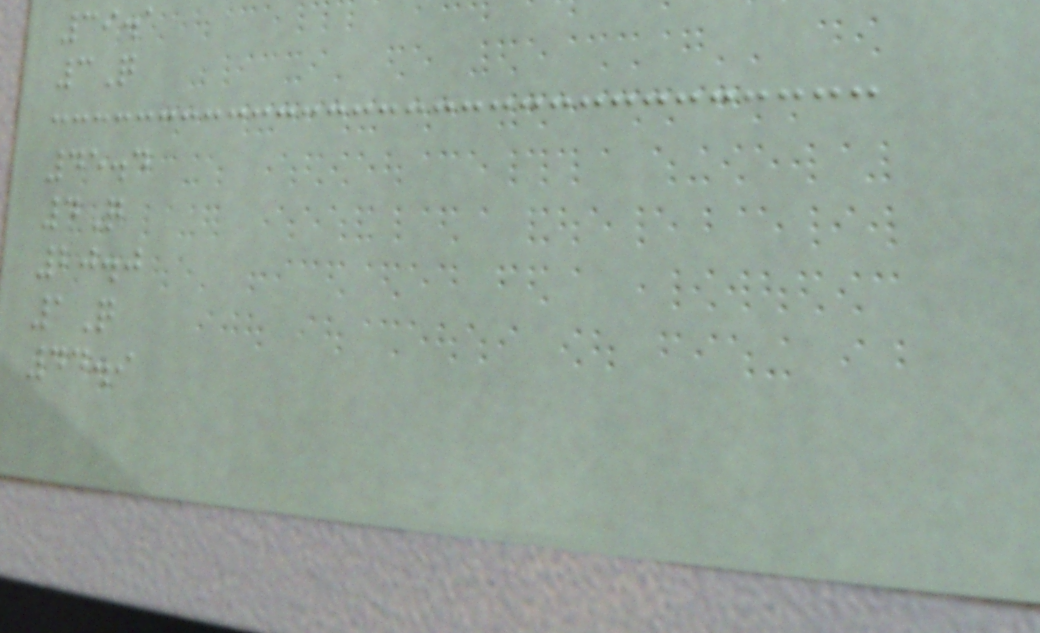39.1
3Q
45.4
4Q
20.0
1Q
44.9
